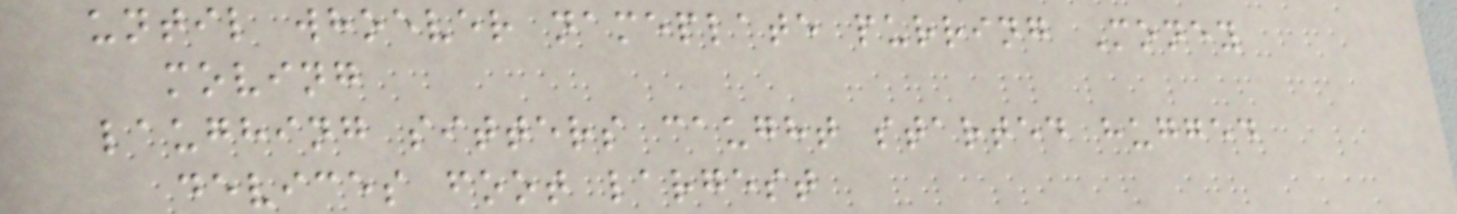until whoever nameplate purring Money
moving
laughing sitters caught started hugged
devices foot largest
